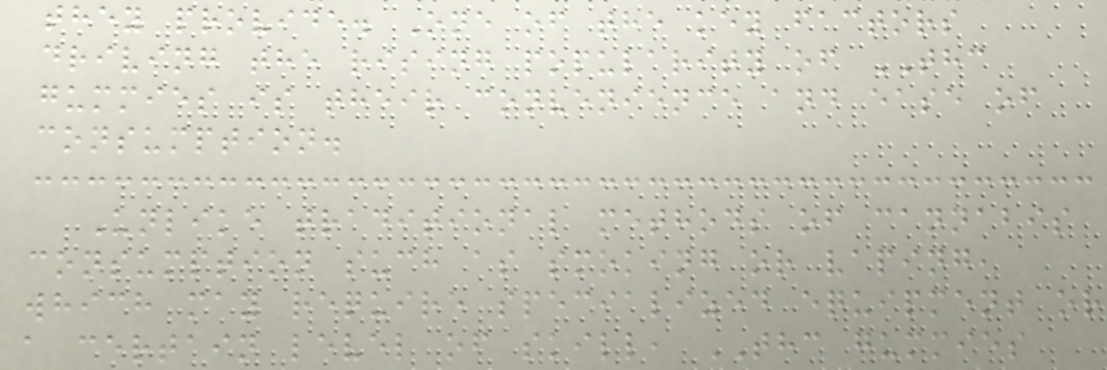they provide. One of the key factors
driving the rising popularity of THC
gummies is their convenience and ease of
consumption.
Unlike traditional methods of cannabis
consumption such as smoking or vaping,
which may require specialized equipment or
a certain level of skill, THC gummies
